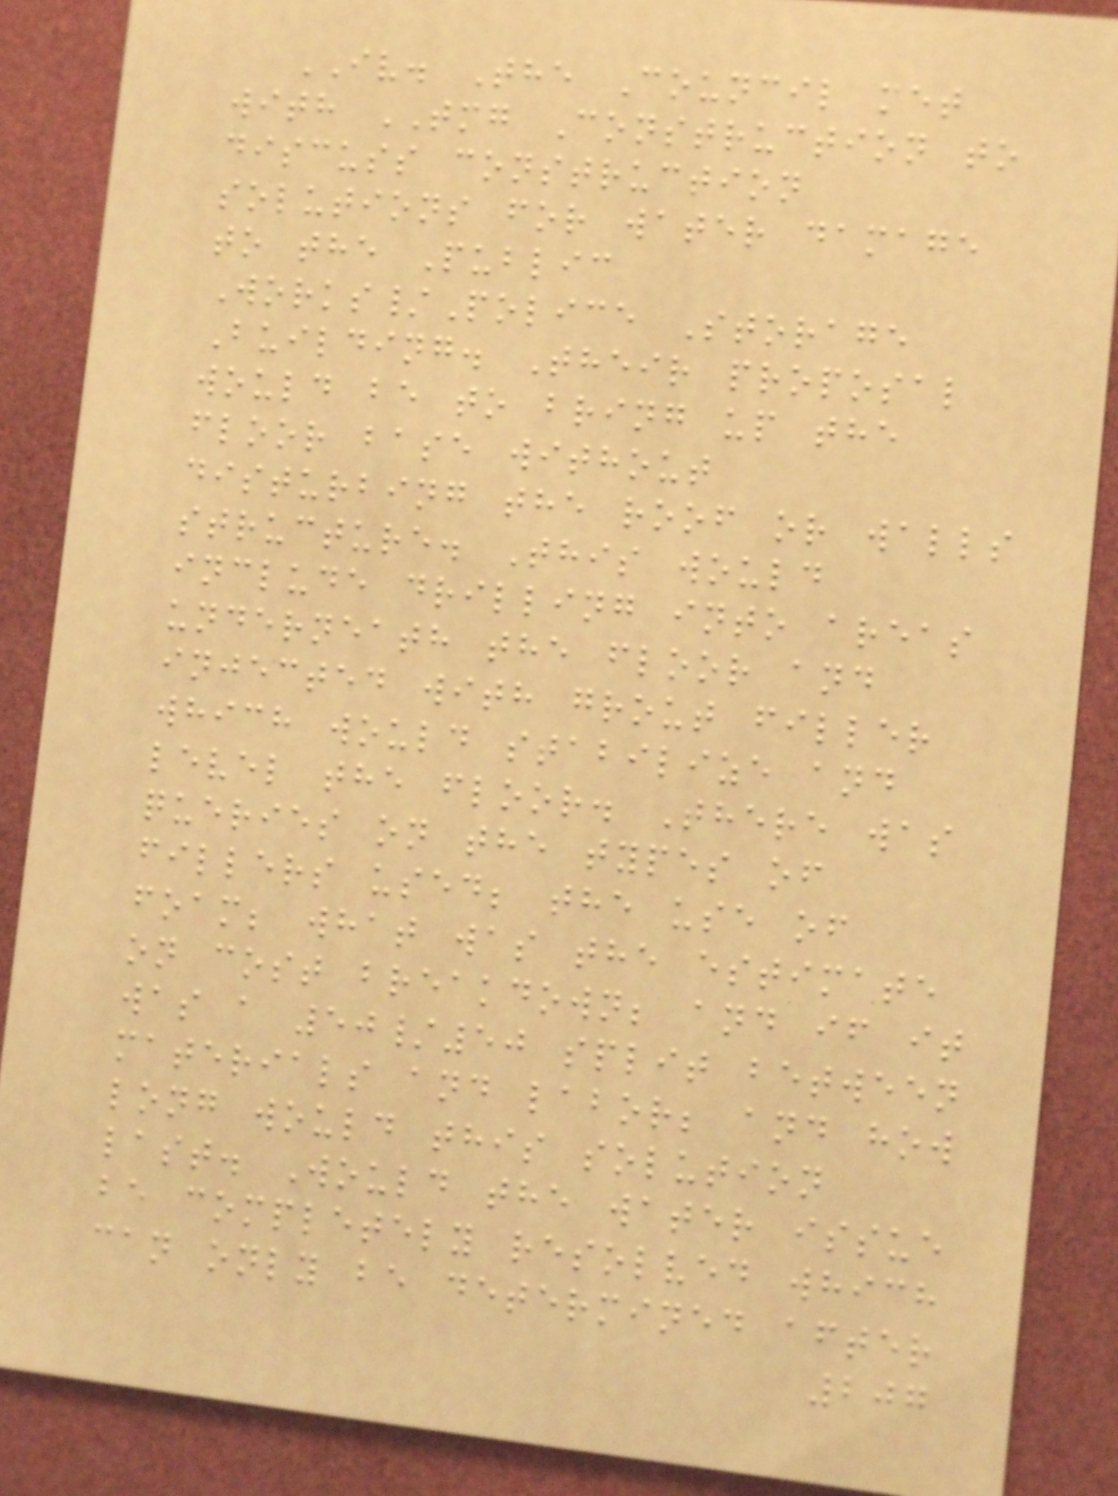IV. The Council met
with TMG Construction to
discuss construction
solutions for water damage
to the Public
Works/Police Storage
Building. Their proposal
would be to bring up the
floor base without
disturbing the roof or walls
structure. This would
include drilling into areas
underneath the floor and
injected with grout filler
which would stabilize and
level the floor. There was
queries on the types of
fillers used; the use of
foam; what was the estimate
on cost breakdown; and if it
was a 50/50 split between
materials and labor; and how
long would this solution
last. Would the water issue
be completely resolved which
can only be determined after
207
